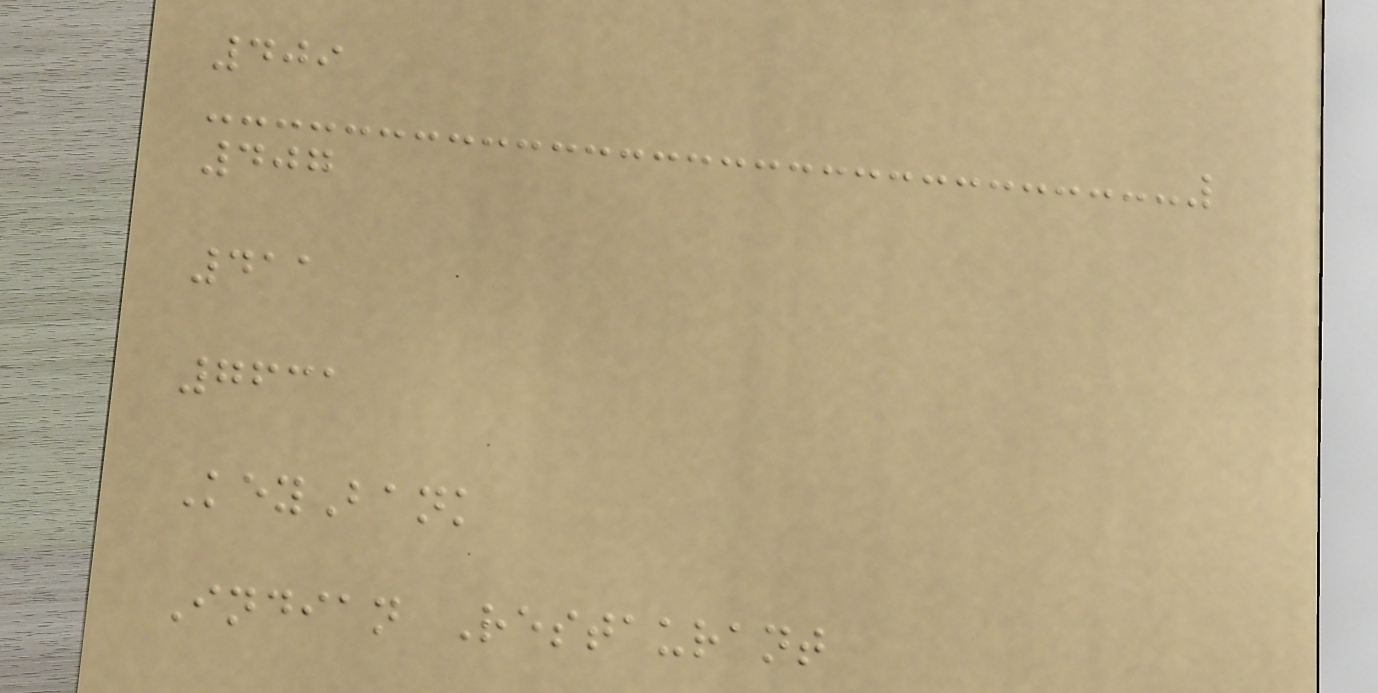409
407
411
7631
KeyBank
Indian Restaurant
